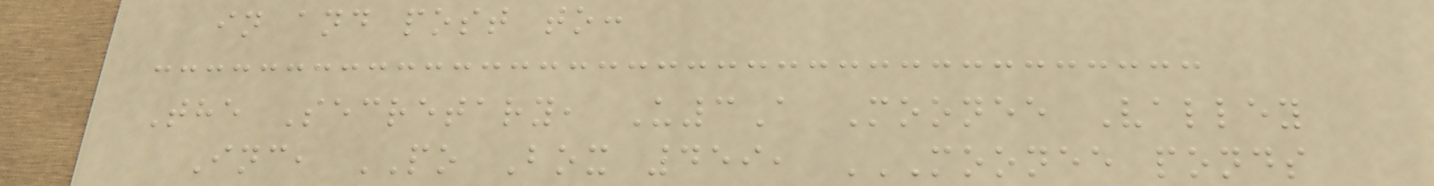in and post to:
The Secretary, U3A Moonee Valley
Inc, PO Box 459, MOONEE PONDS
